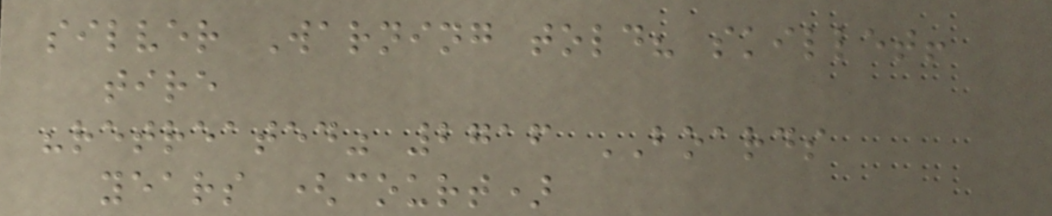silver Warning told? skillet!
tire
"retreated" 2716 BOARDS
years (court)
